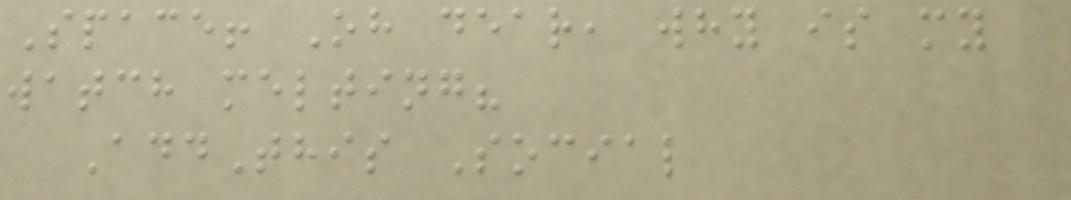Space! Oh dear, why is my
watch melting?
AddThis Social
